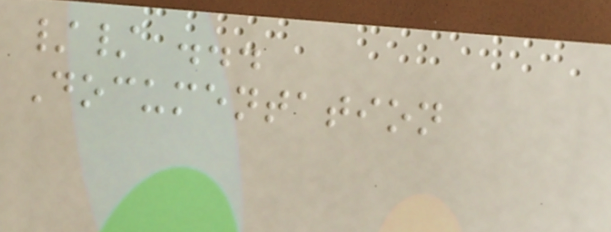// ...
Documentation
